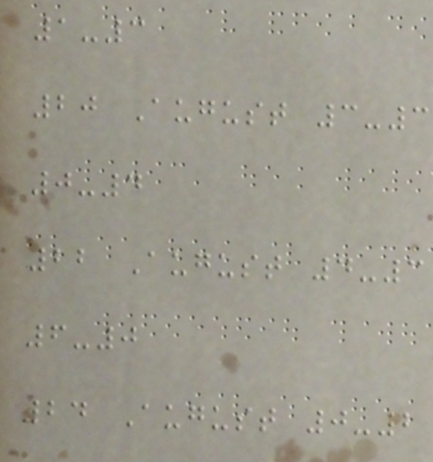1-3
20 August 3-3
0-4
22 August 4-3
6-0
24 August 0-2
